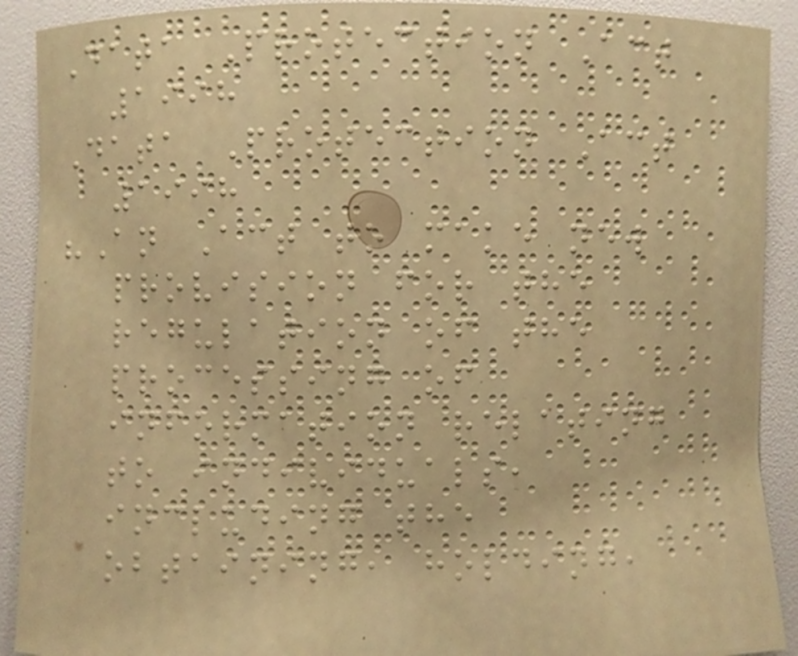Data Protection Act
1998
Data Protection Act
1998
"An Act to make new
provision for the
regulation of the
processing of
information relating
to individuals,
including the
obtaining, holding,
